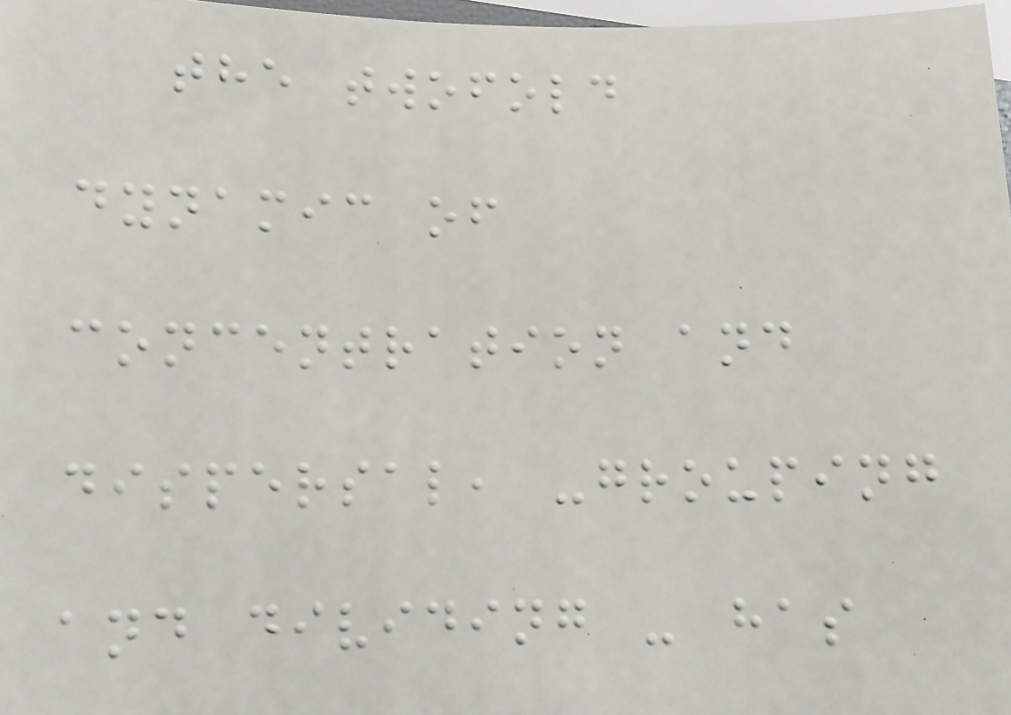the twofold
dynamic of
concentration and
dispersal, -grouping
and dividing - has
